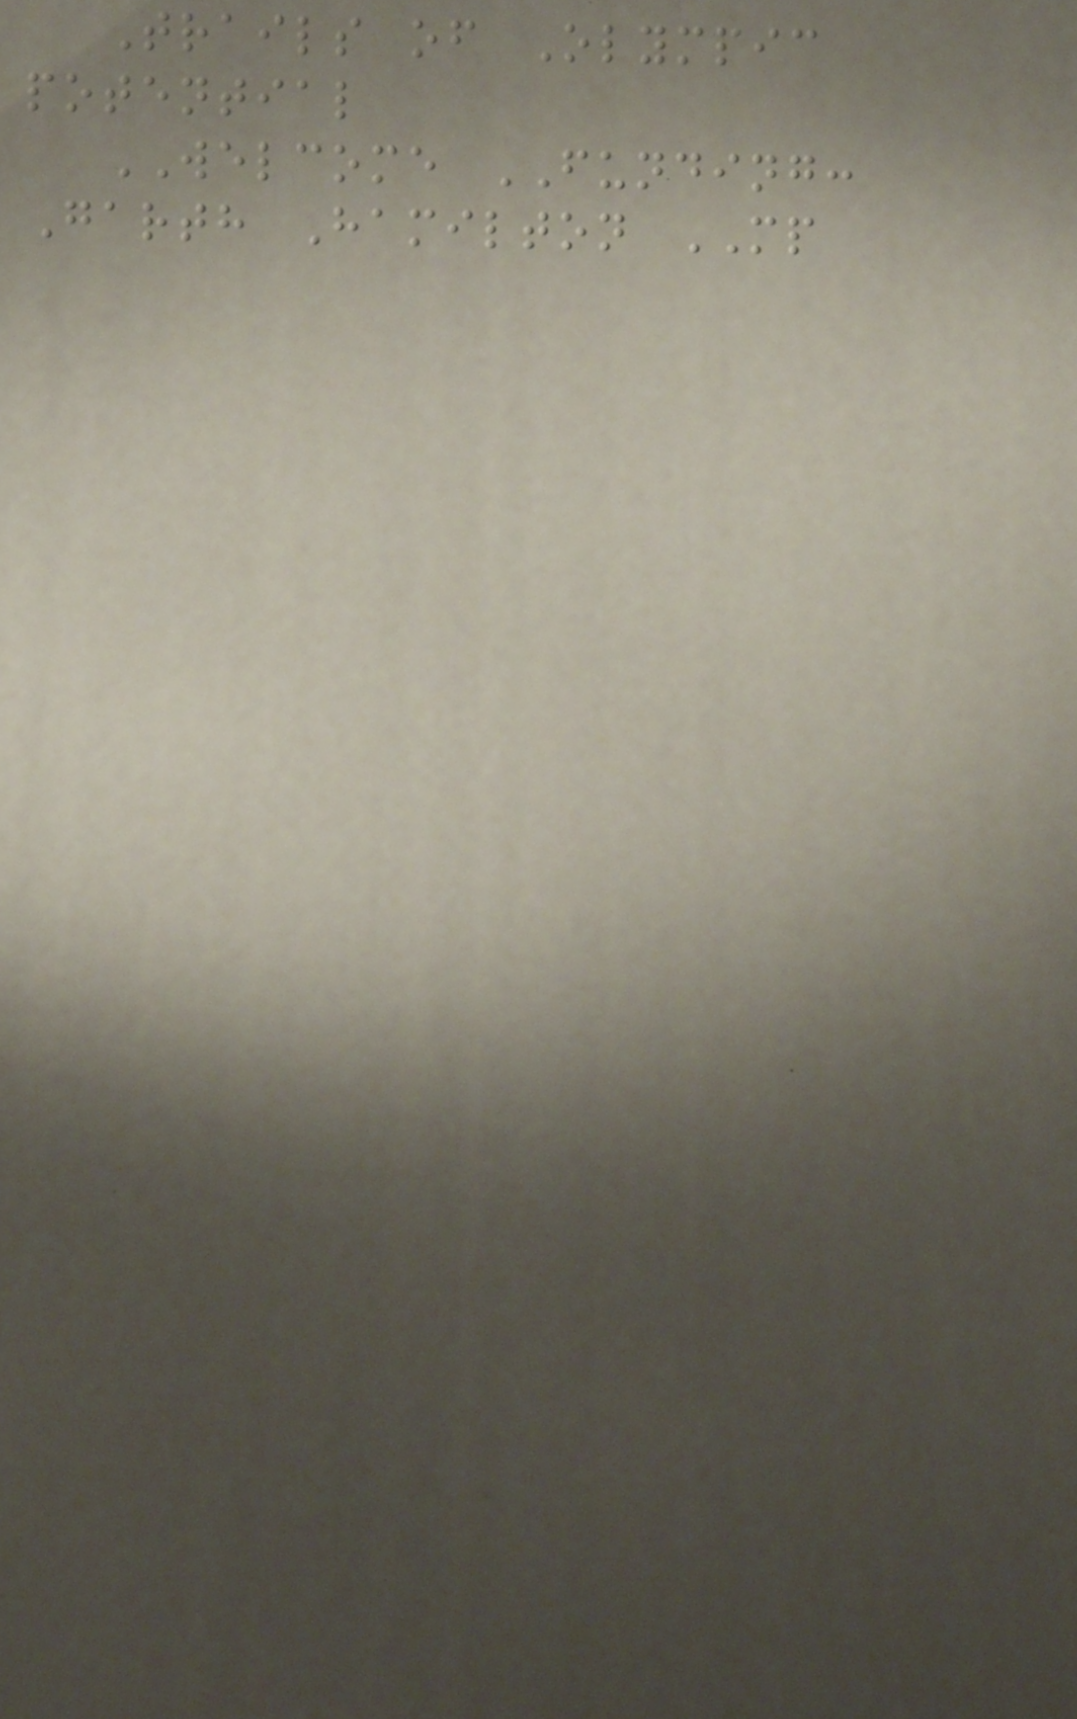Trails of Olympic
potential
WELCOME FUNDING:
Garth Hamilton MP
